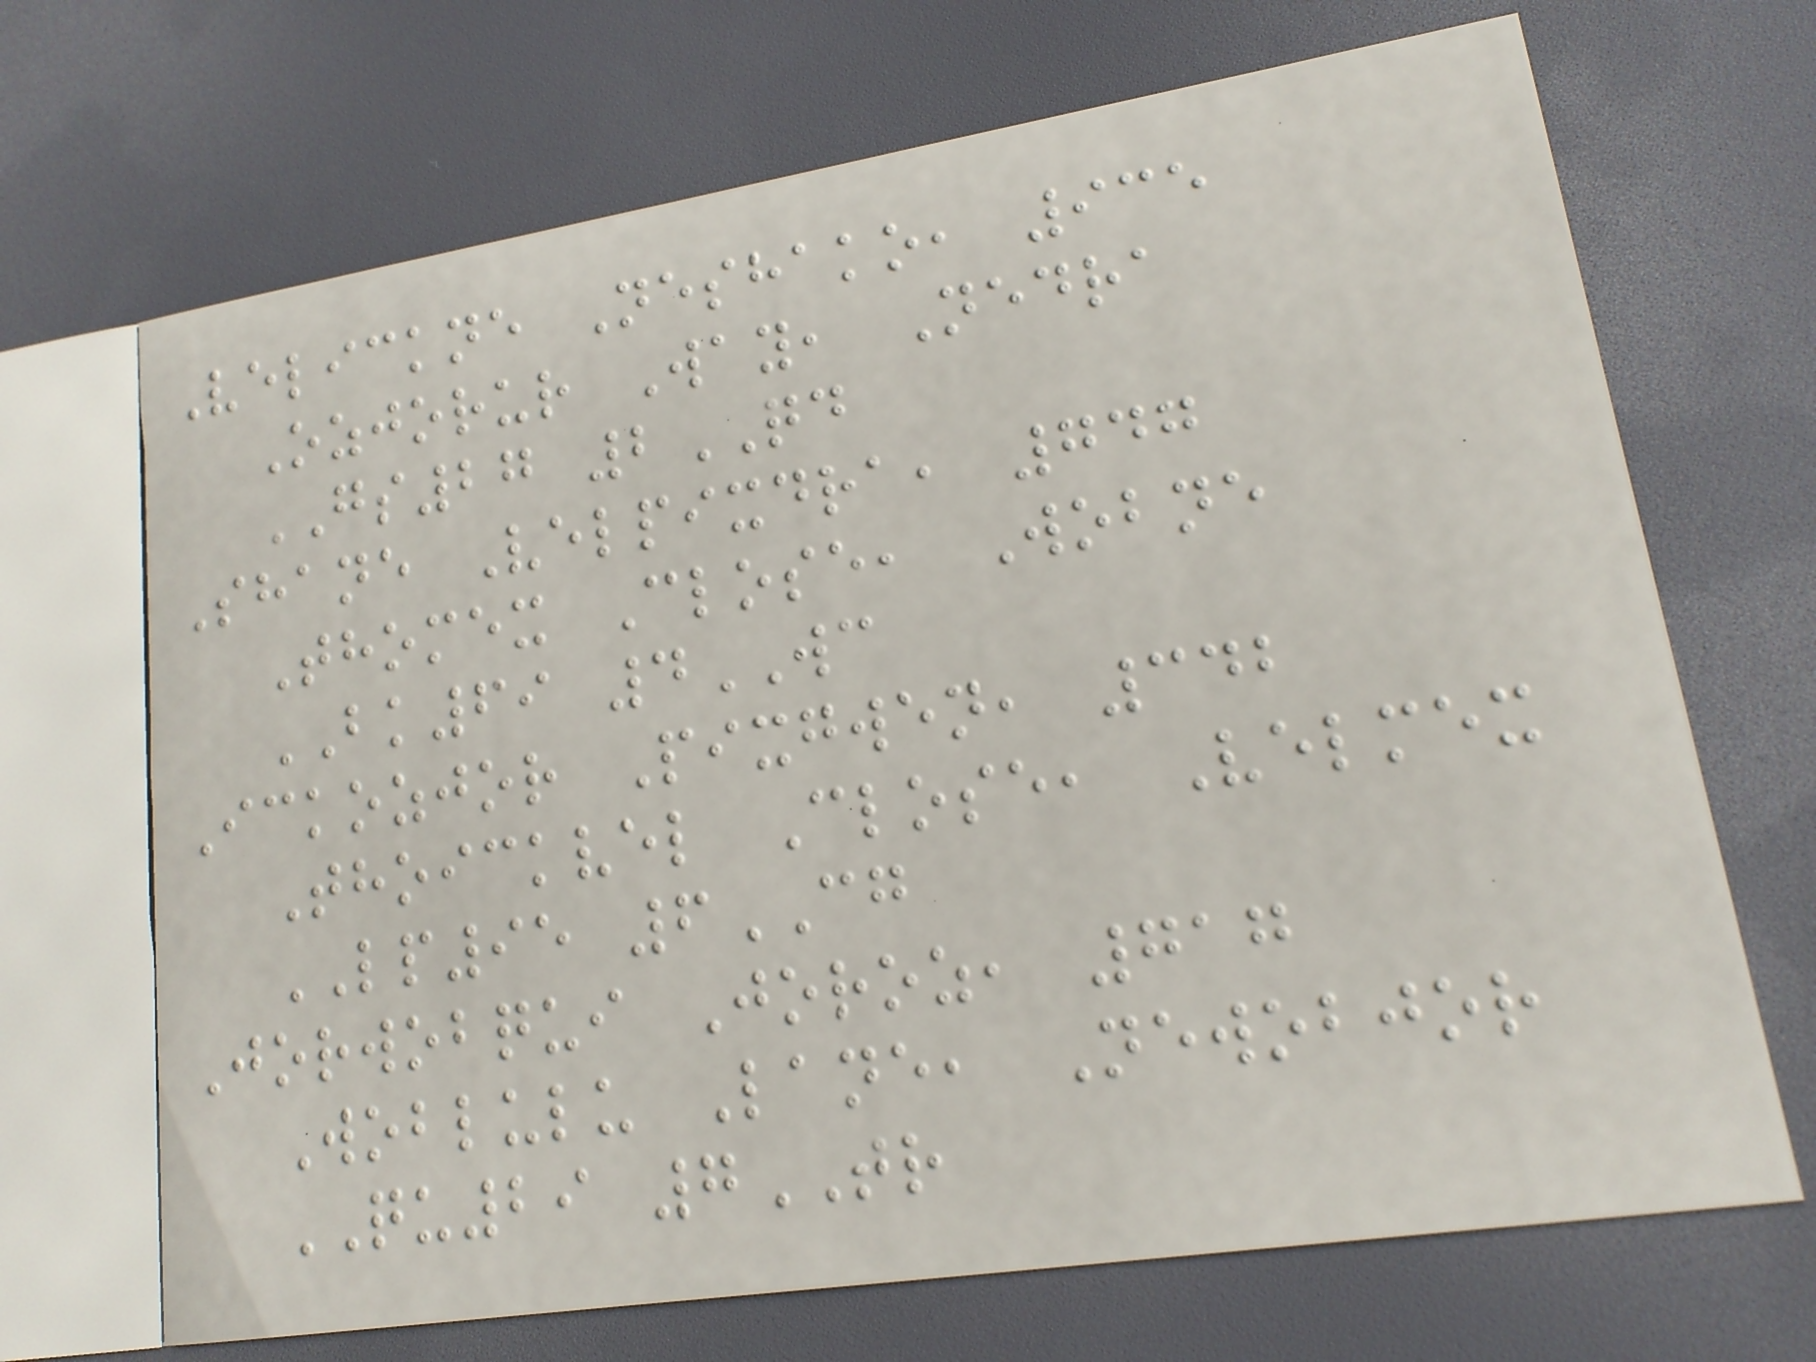Velickne Neshako, 935
Ozjorur Way, Nedra
GS27 2QD
Shane Velpixdra, 747
Thomex Close, Wobne
BK69 4WC
Ickozjor Pixgwen, 342
Thoickvel Close, Velmex
LP95 6CG
Jorwobqui Joroz, 717
Woblulu Lane, Newobjor
QU29 7TR
